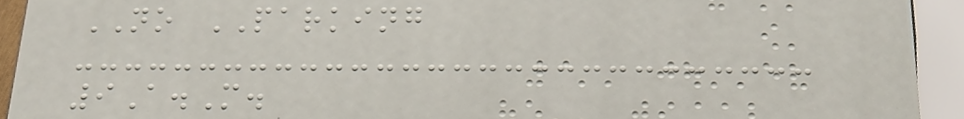NO PARKING
9A.M.
